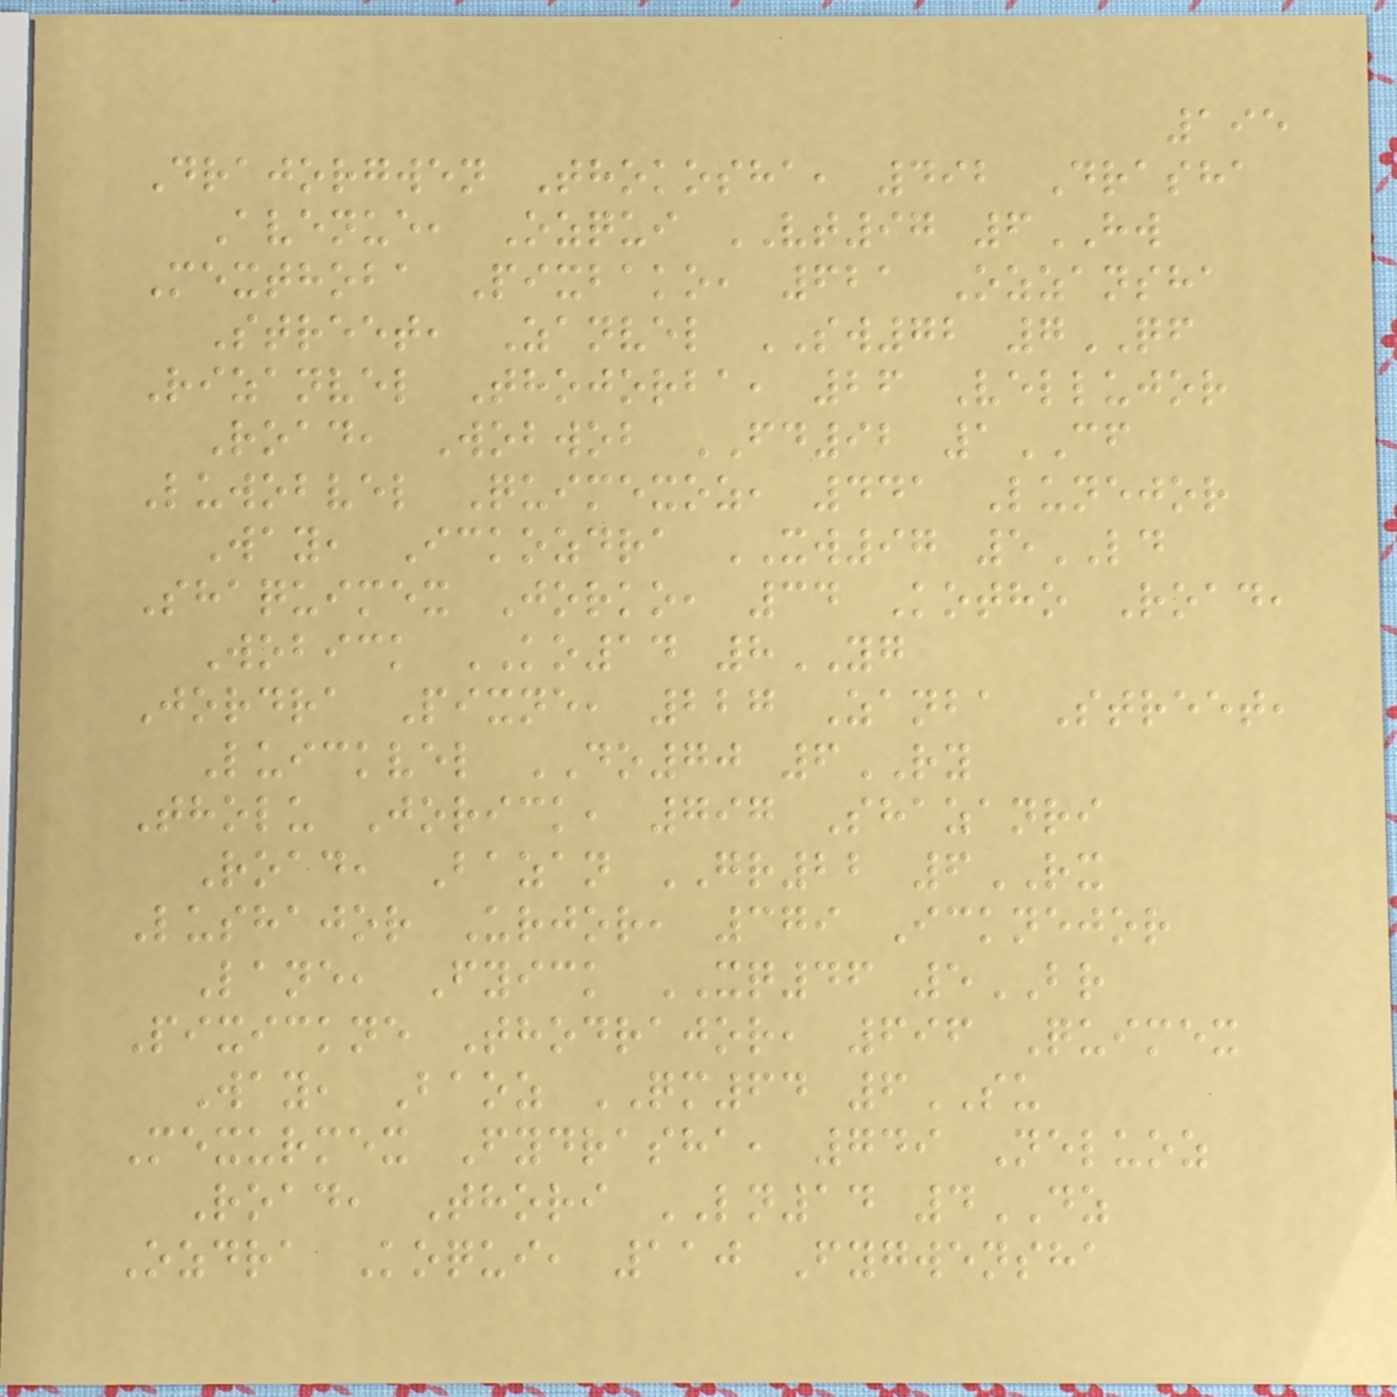195
Drajorgwen Thokosha, 492 Drasha
Avenue, Ozqui VT97 6HW
Mexthoba Pixbako, 621 Ozzansha
Street, Zanvel SW72 7QF
Rizanvel Thojorba, 26 Vellujor
Road, Wobwob FD92 1CF
Luwobvel Quimexoz, 441 Lunejor
Way, Ickozdra XW97 5LD
Shaquimex Jorko, 34 Kotho Road,
Wobick KO14 8YG
Jordra Pixne, 227 Zanba Street,
Luickvel DO70 6RY
Tholu Jorick, 797 Shazanri
Road, Bazan GR22 6RX
Lushajor Urjor, 379 Icknejor
Lane, Fyick XQ46 5BR
Pixickne Thodrajor, 696 Quimex
Way, Baoz QM64 6SU
Mexurmex Fydrasha, 749 Neluoz
Road, Thori LN14 4DZ
Ozdra Koqui, 110 Fygwensha
